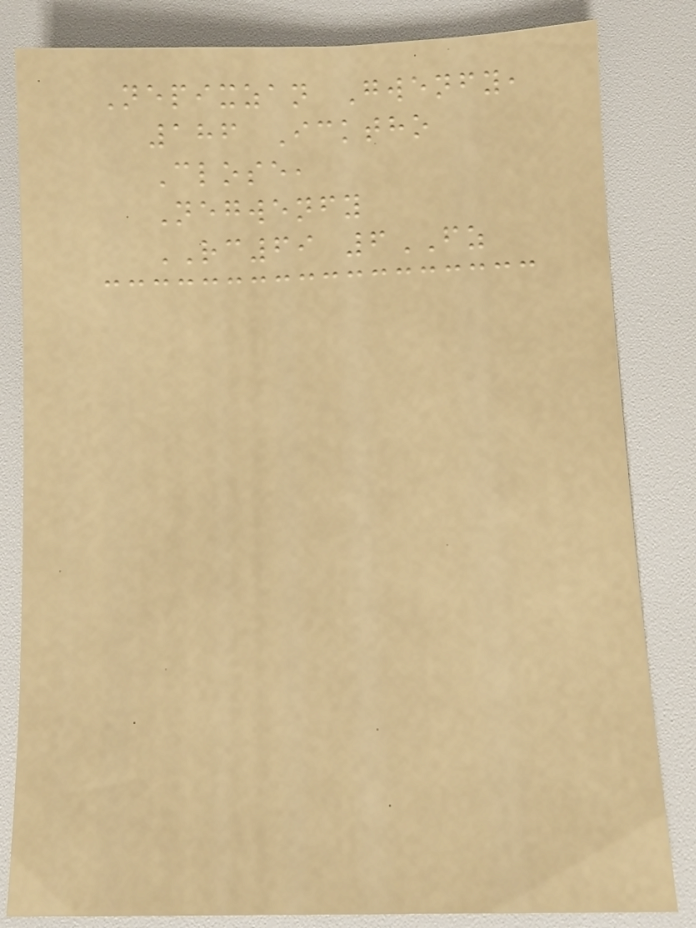Nepixzan Gwenfy,
186 Icktho
Close,
Negwenfy
RC69 6FZ
